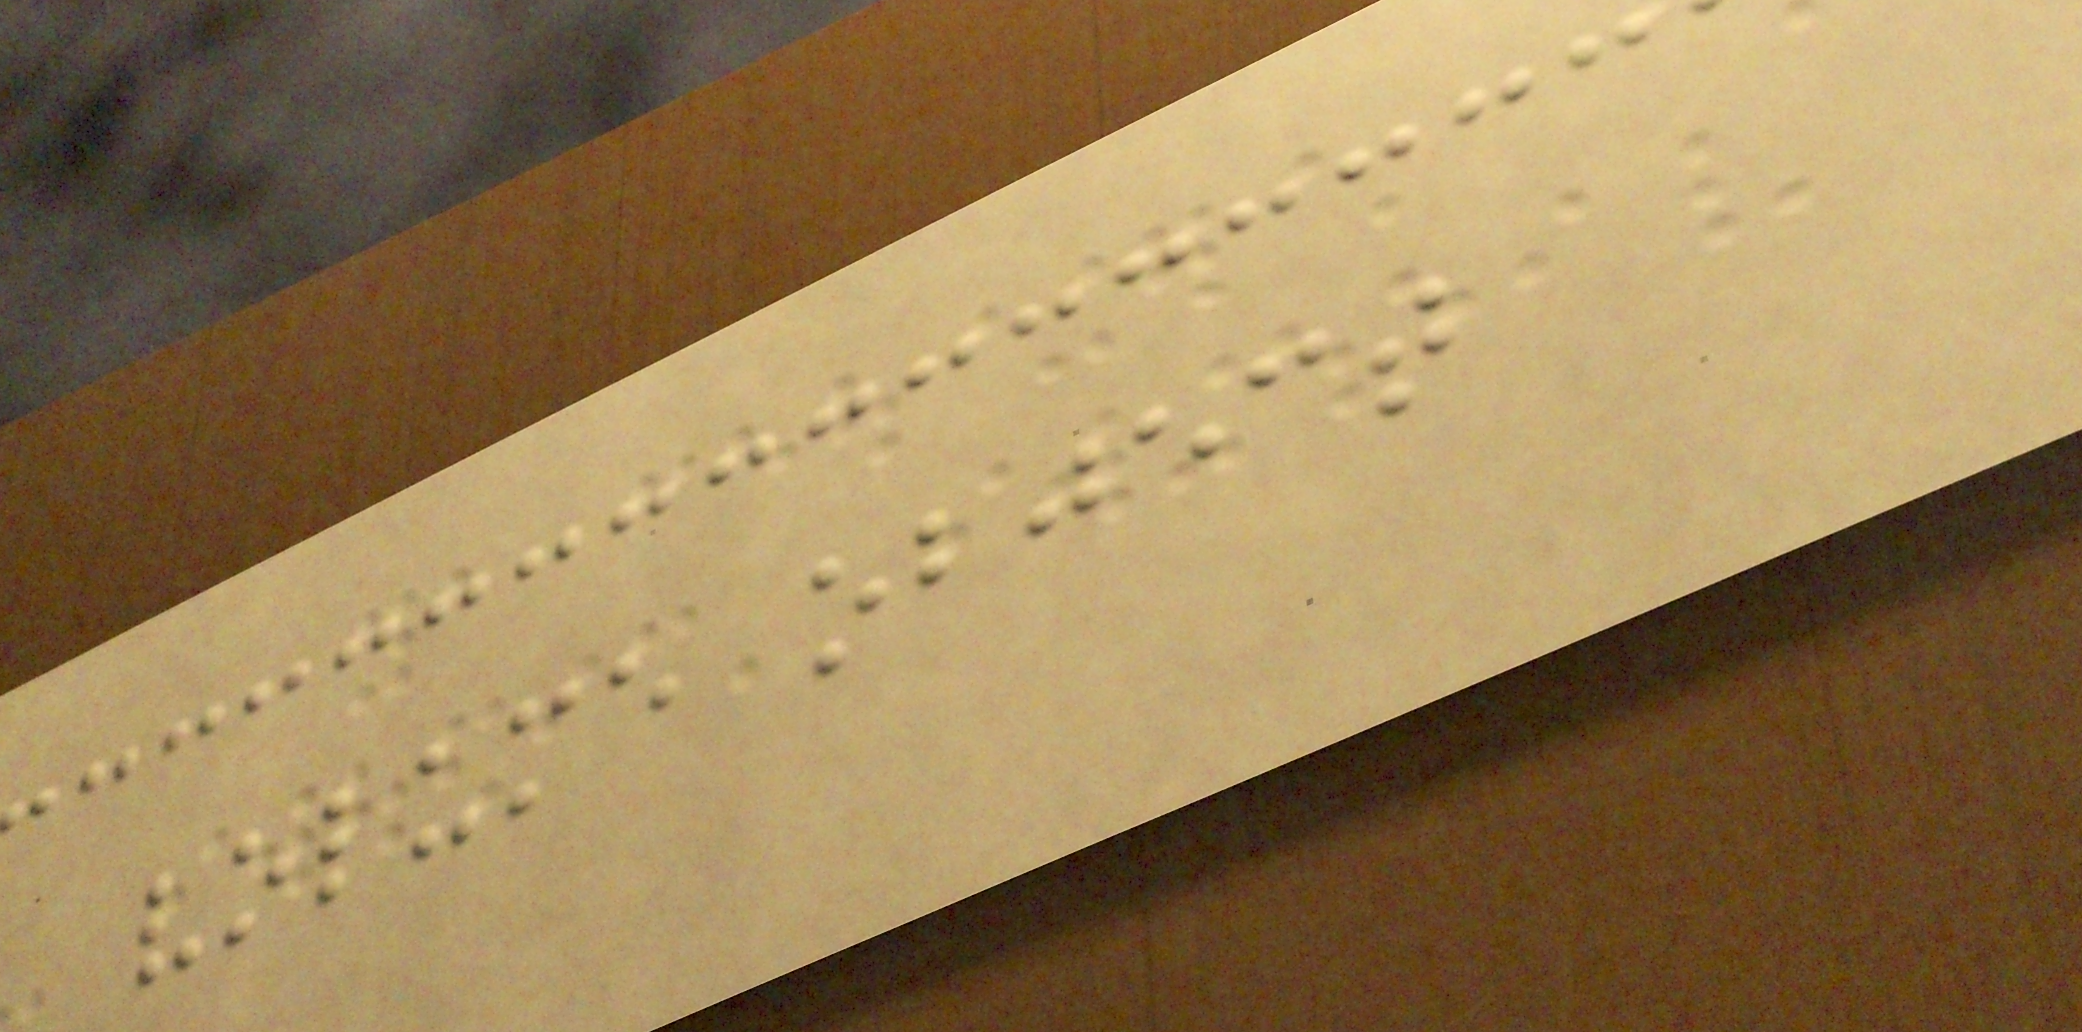volume object
